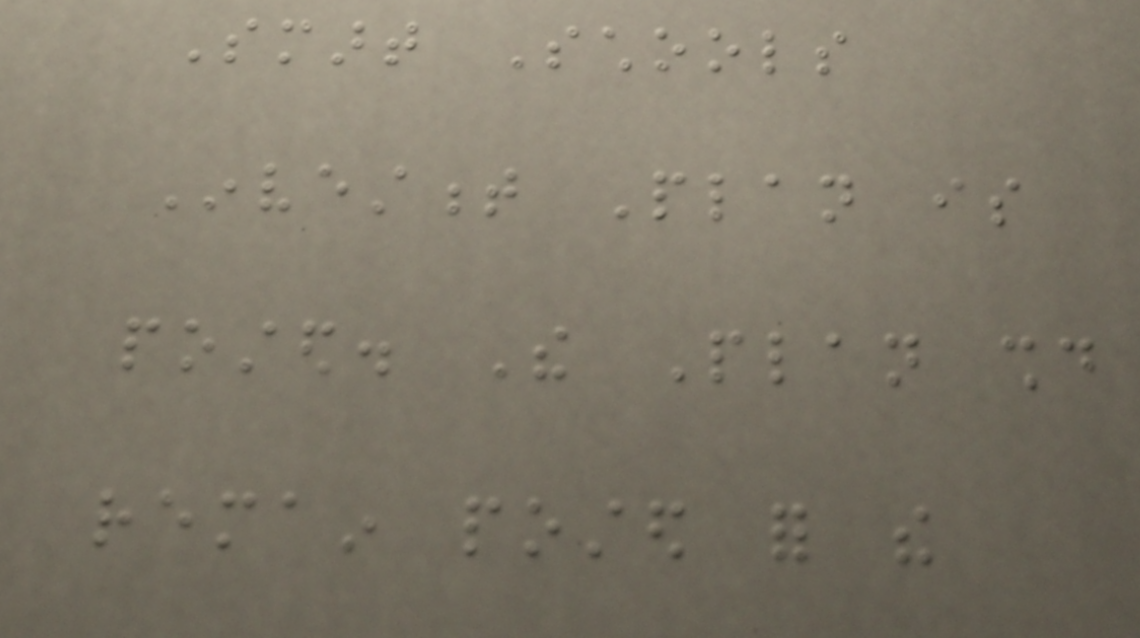Smart Schools
Investment Plan is
posted. The Plan should
remain posted for the
